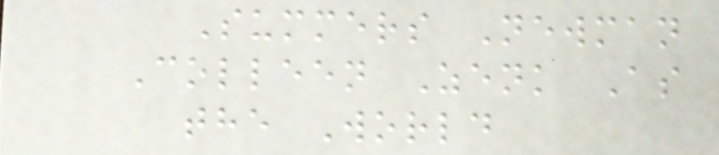Summers Newman
Colleen Zenk As
the World
